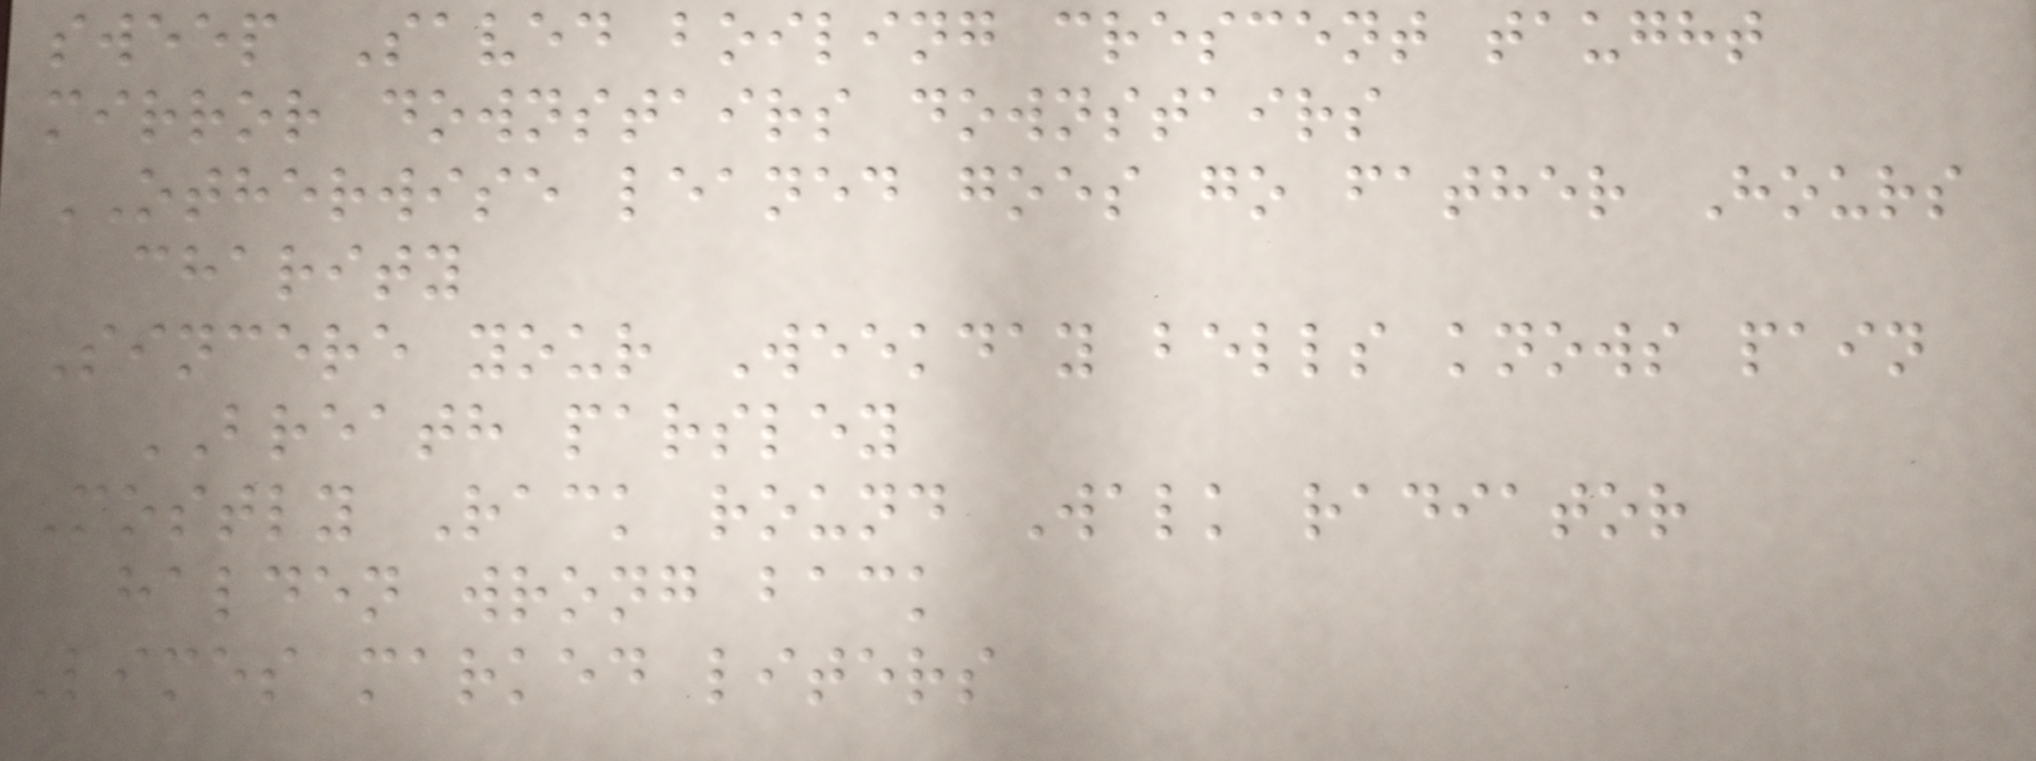sweep Saved boiling crescent taught
mirror downstairs downstairs
OTHERWISE leaned goes go father Hours
charity
Sincere your Weekday bells knows pain
BREATH parsley
Mostly Rack round Walk radiator
halden wrong back
Limes marked liters
